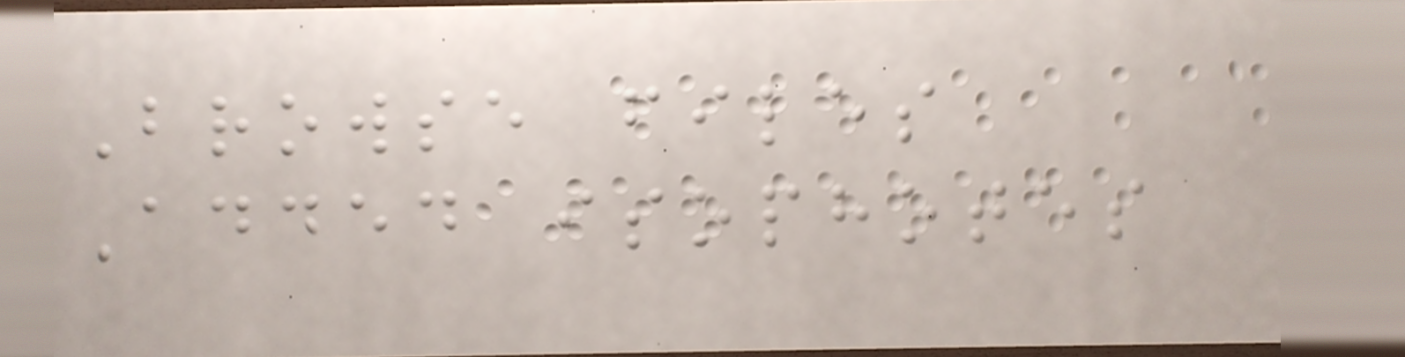Browse files
Added isophotes
